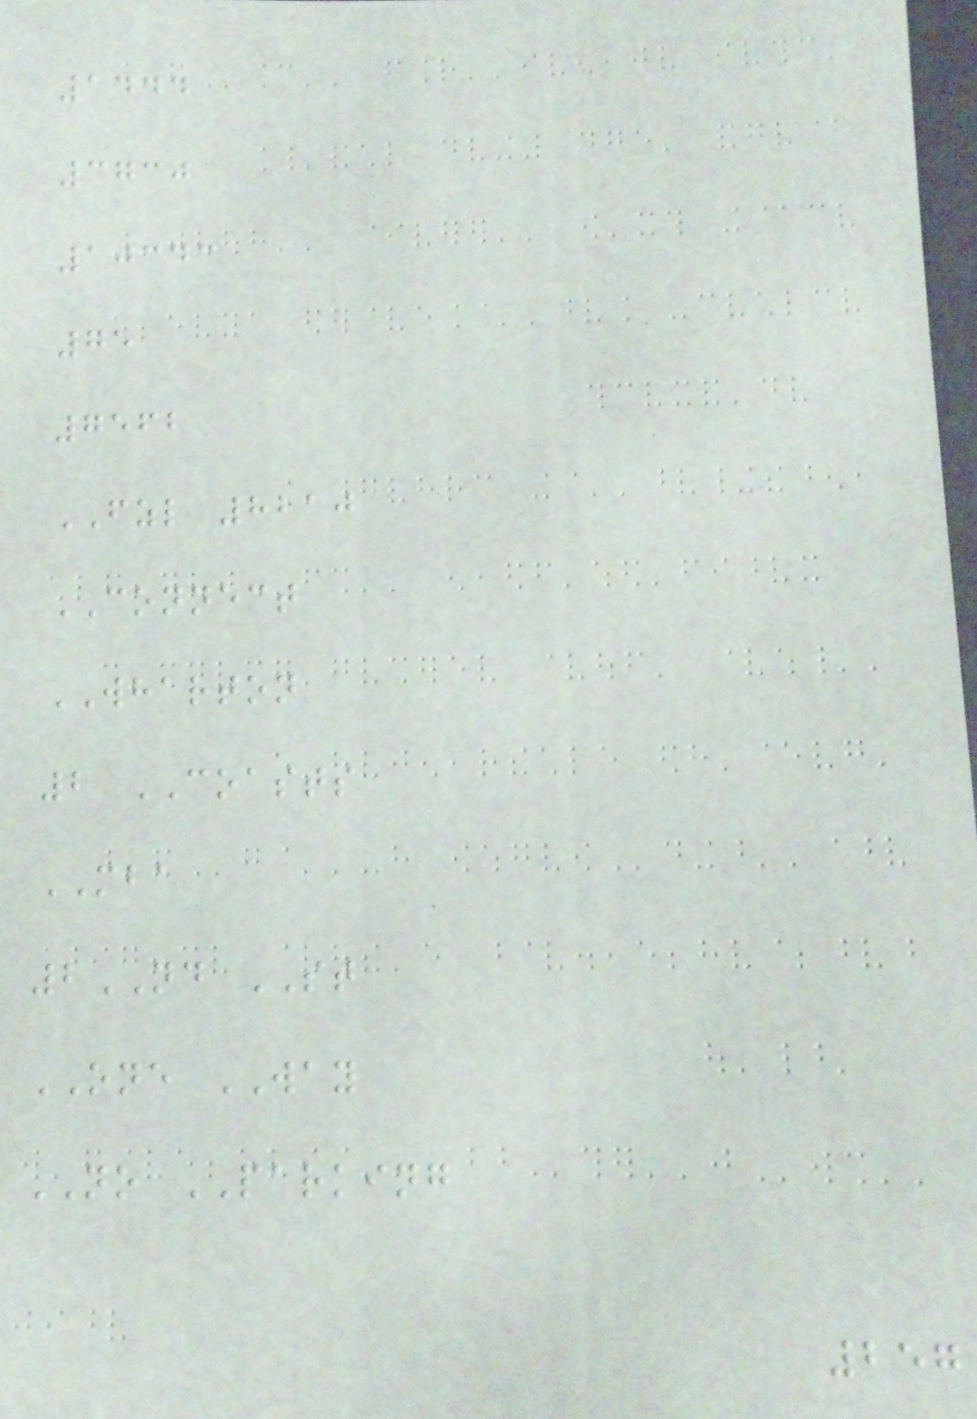1444
3730
10343
75
7562
FZL 8210
CONNECT
WHARTON
2 COASTS
MBA
2ND ST
ONE WAY
NO PARKING
257
